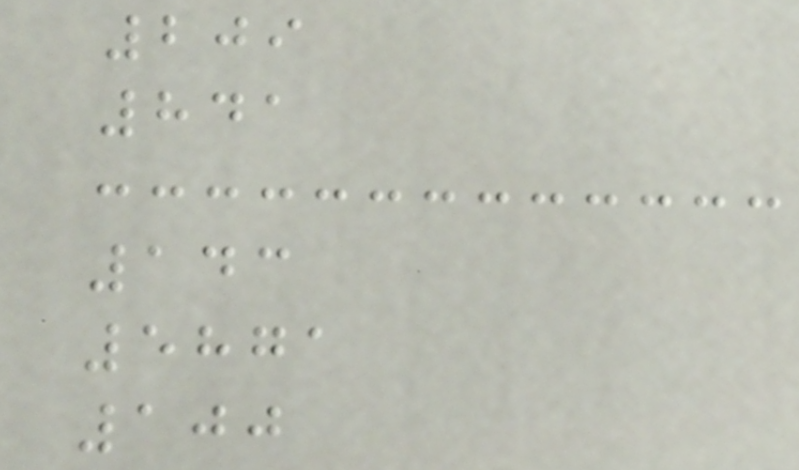209
841
143
5871
100
